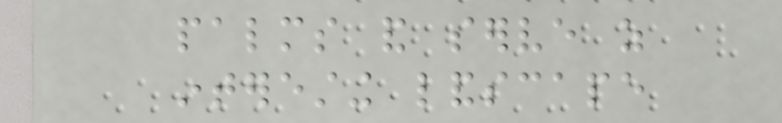palms and serve as
interesting landscape
